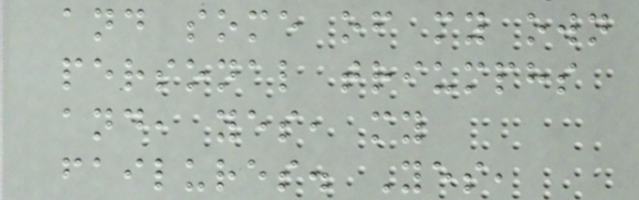and some of my own
personal triumphs
and, yes, my
failures. Yes,
